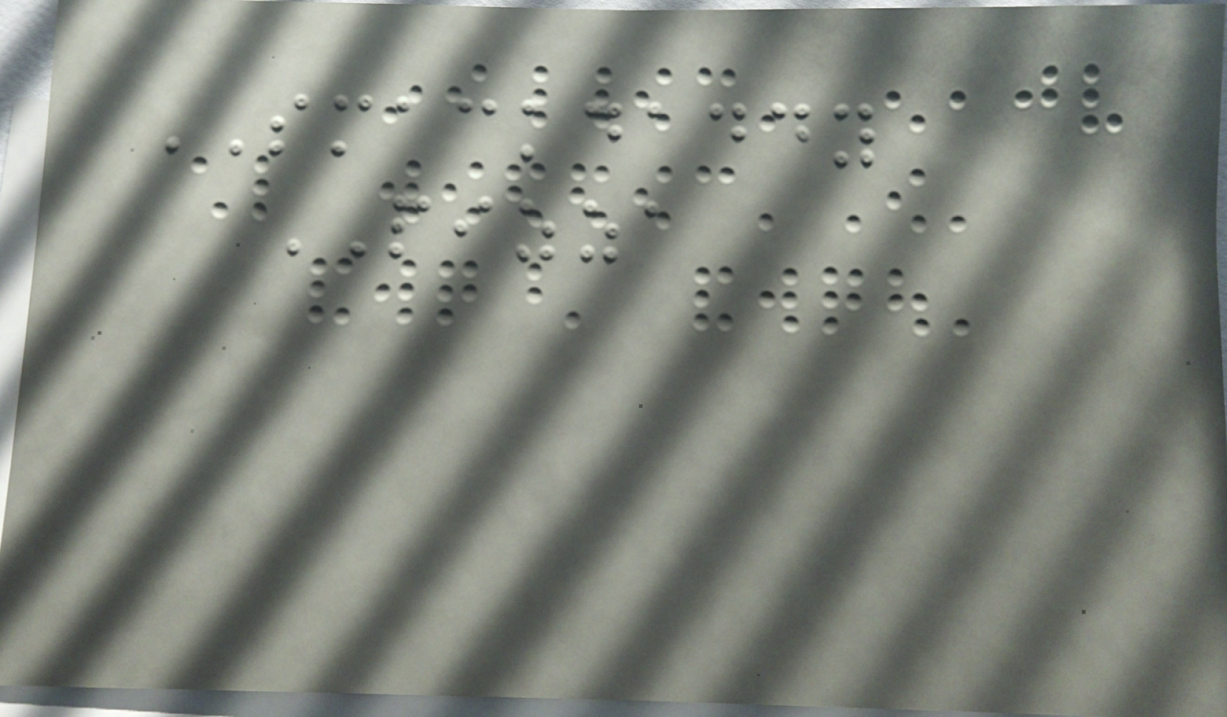SMACKDADDY
PIZZA
